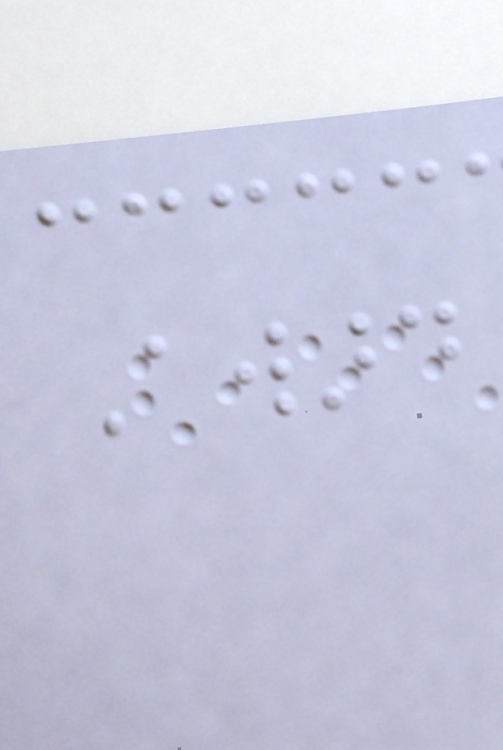Award
